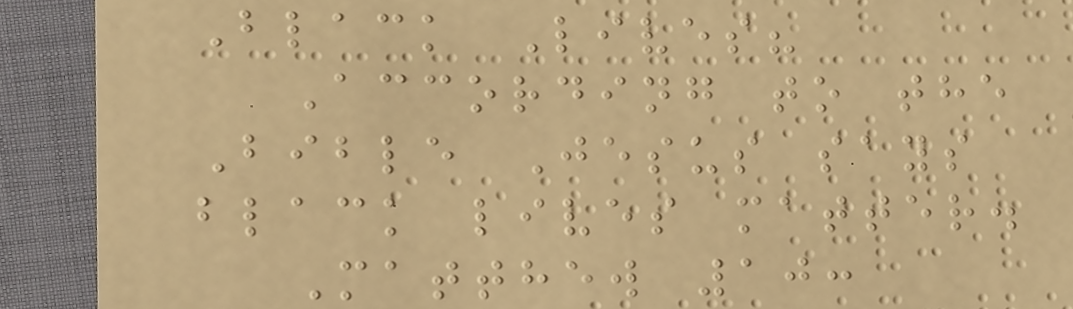Black Lives?
According to the
Bible Jesus says
black lives matter.
Matthew 10:
